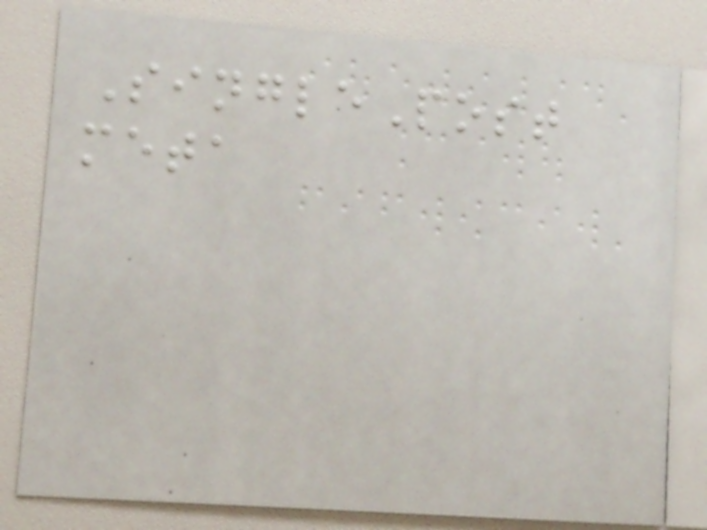SinglePost
meta
